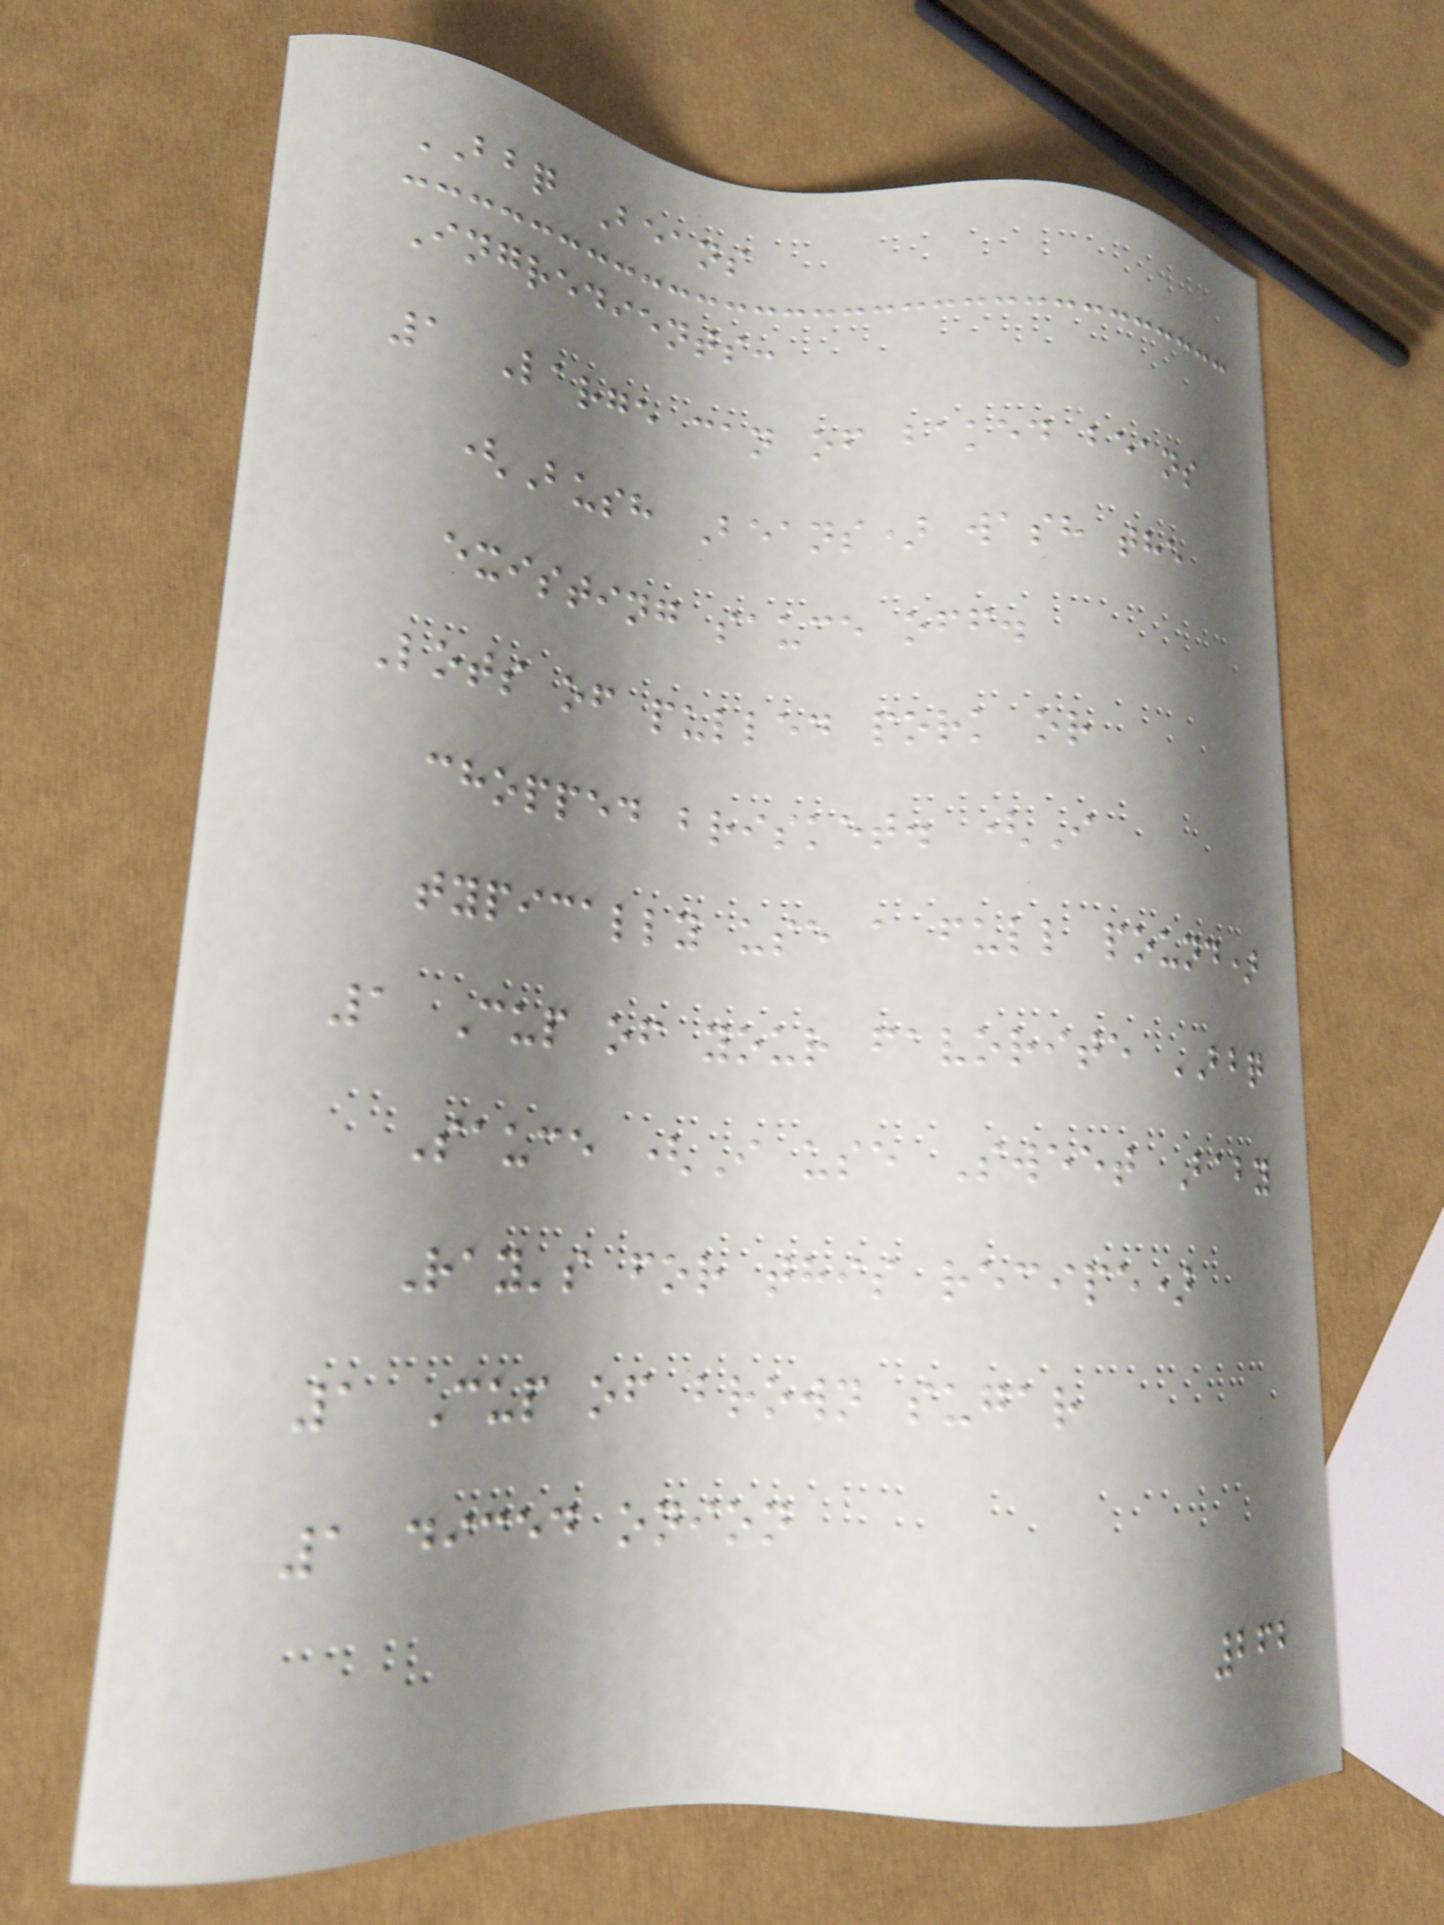BBQ Beans
Ingredients:
1 Large can of baked beans
(Bush Beans) wash the
existing sauce off.
Lots of pulled pork or
chopped brisket. (I
typically use a full pound)
1 Cup of your favorite BBQ
Sauce (I use Sweet Baby
Ray's for this recipe)
1 Cup of brown sugar
1 diced onion
262
